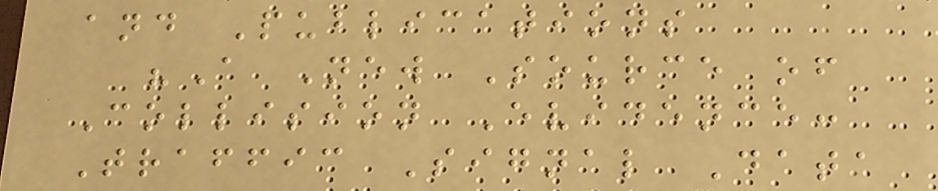and Publications
"A New Source of
Collision Evidence:
Traffic Signal Data
